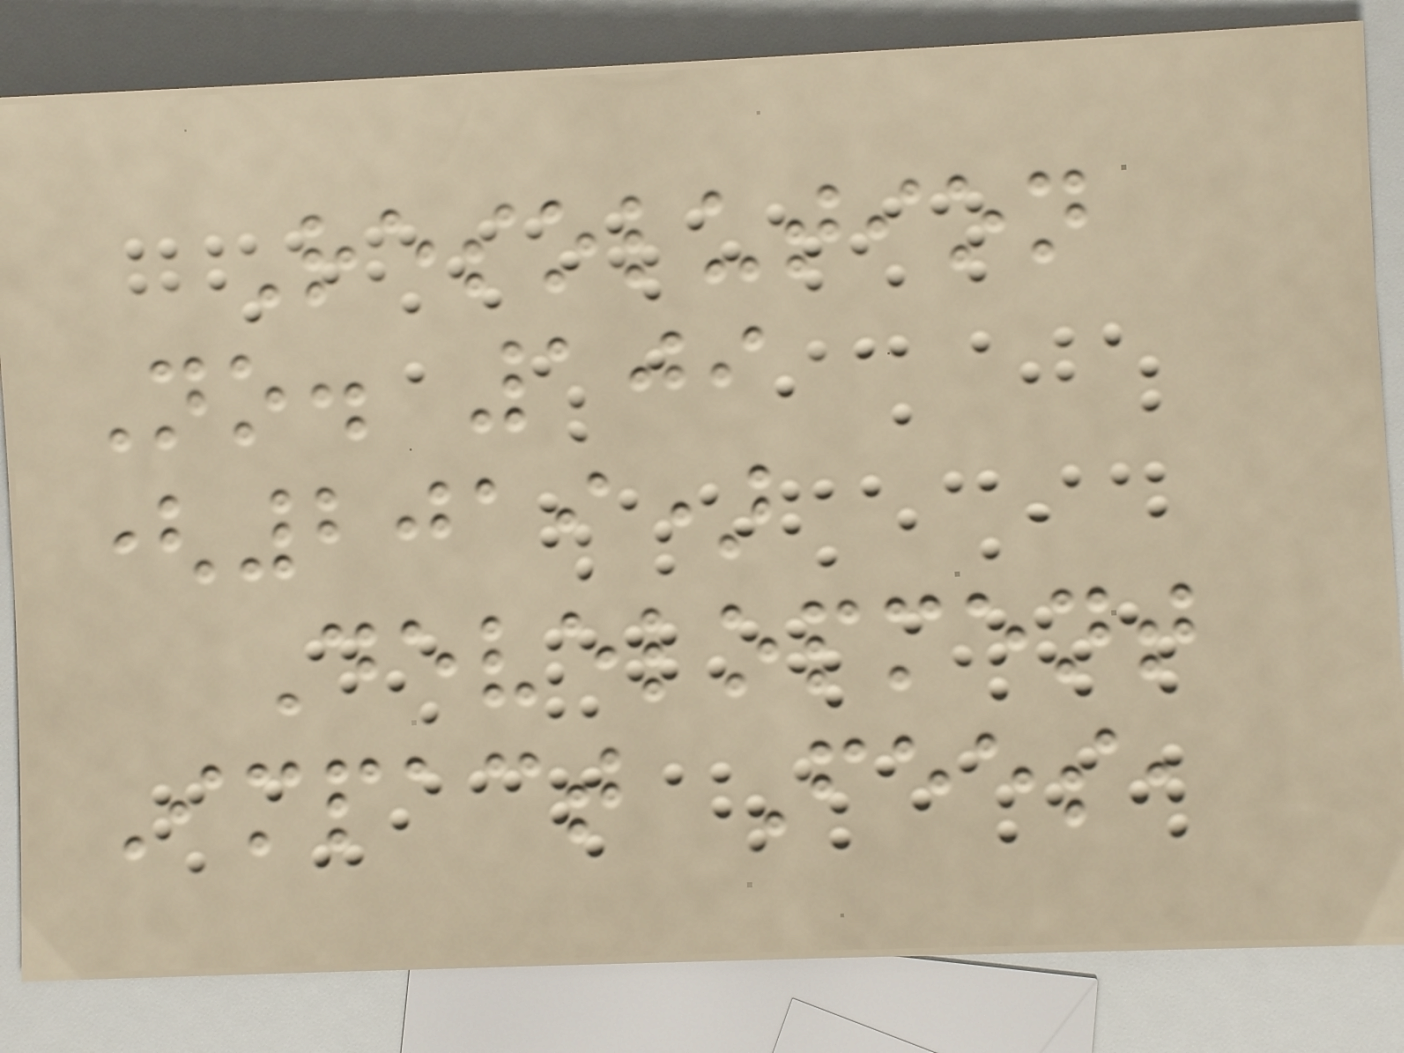Resolution
No. 109
(2019)
Development
Impact Fees,
